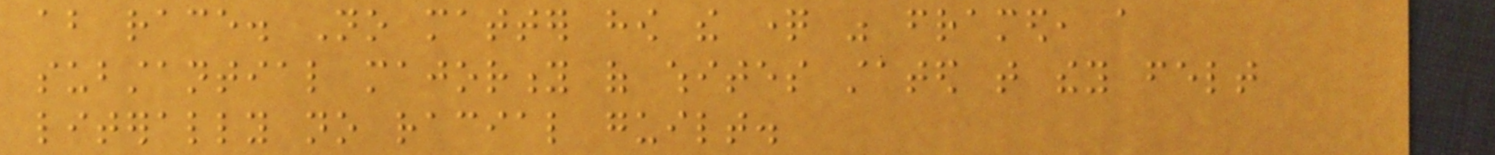about race. No matter how the question was framed, a
substantial majority of whites stated that they felt
literally no racial guilt.
